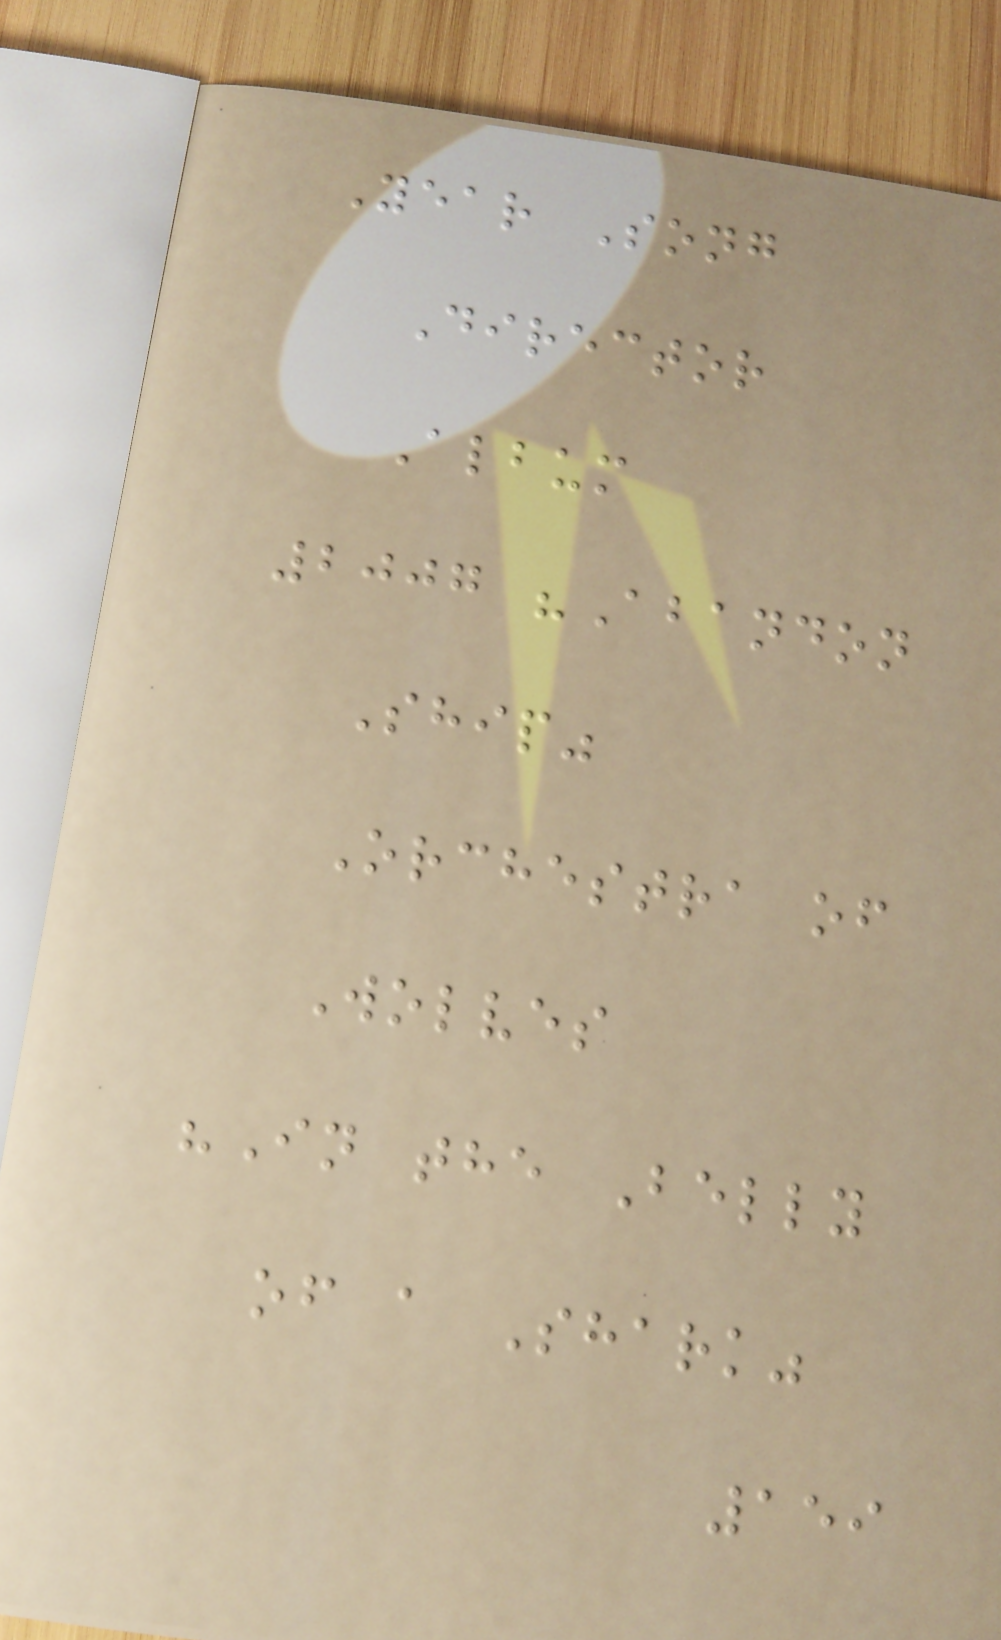Year Song
Director
Album
2007 "Abandon
Ship"
Orchestra of
Wolves
"In the Belly
of a Shark"
159
